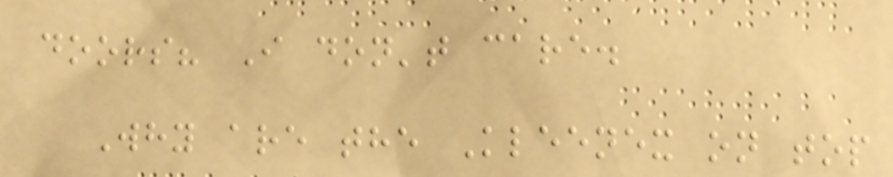doors? I don't care.
Why are the Kleenex on top
